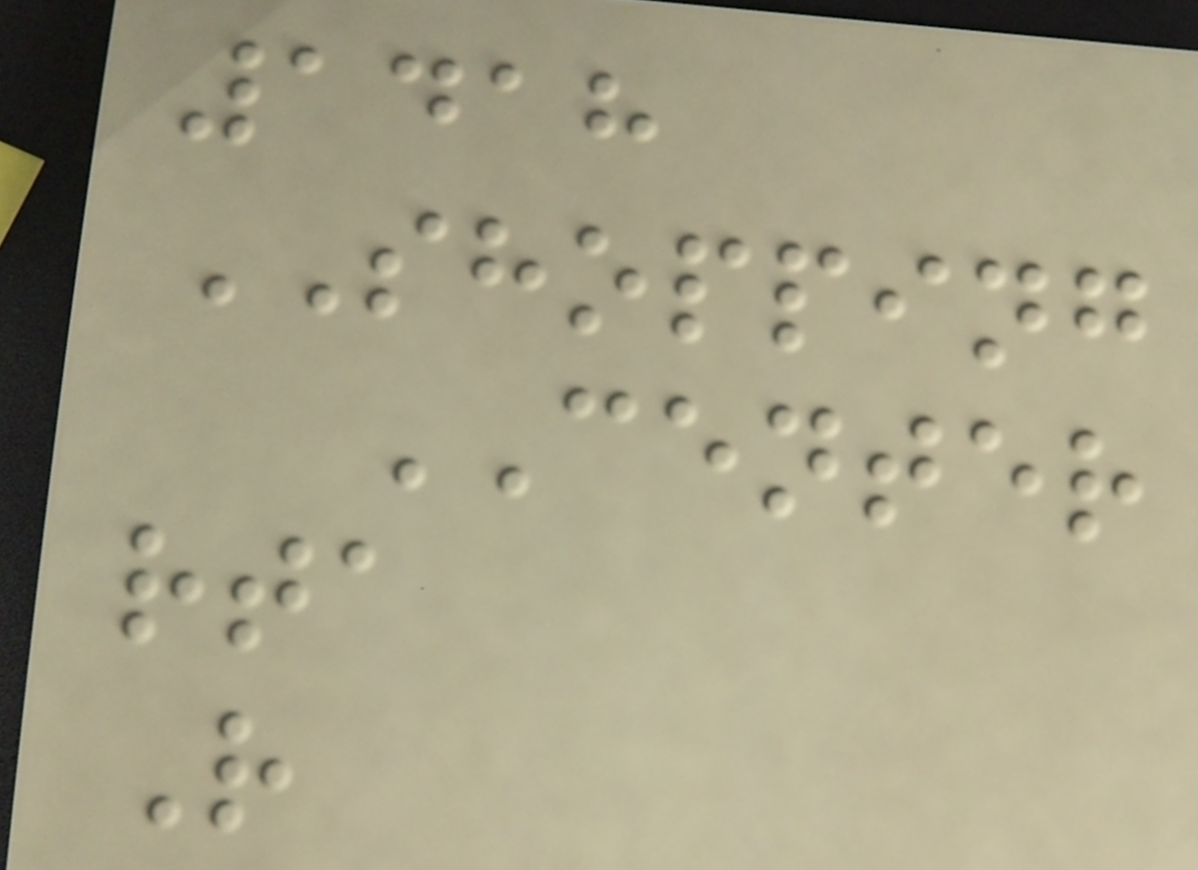1418
SHOPPING
CENTER
rta
R
